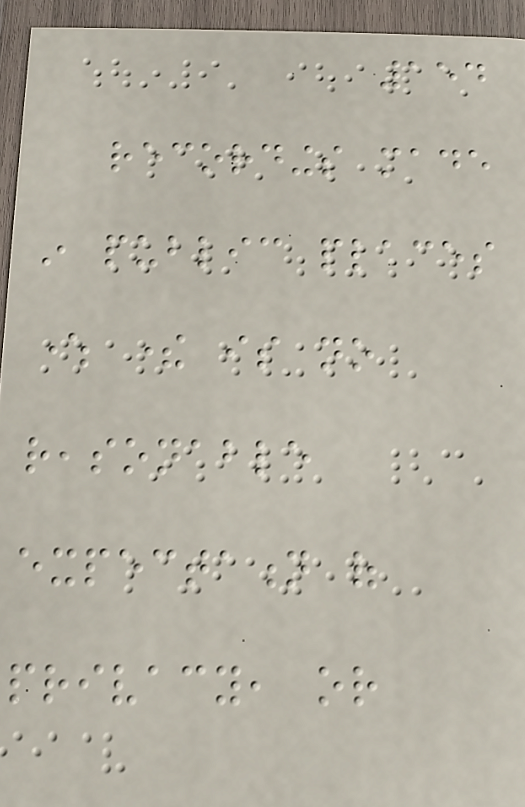154
recordings made
in public places
where there is no
reasonable
expectation of
privacy, or
